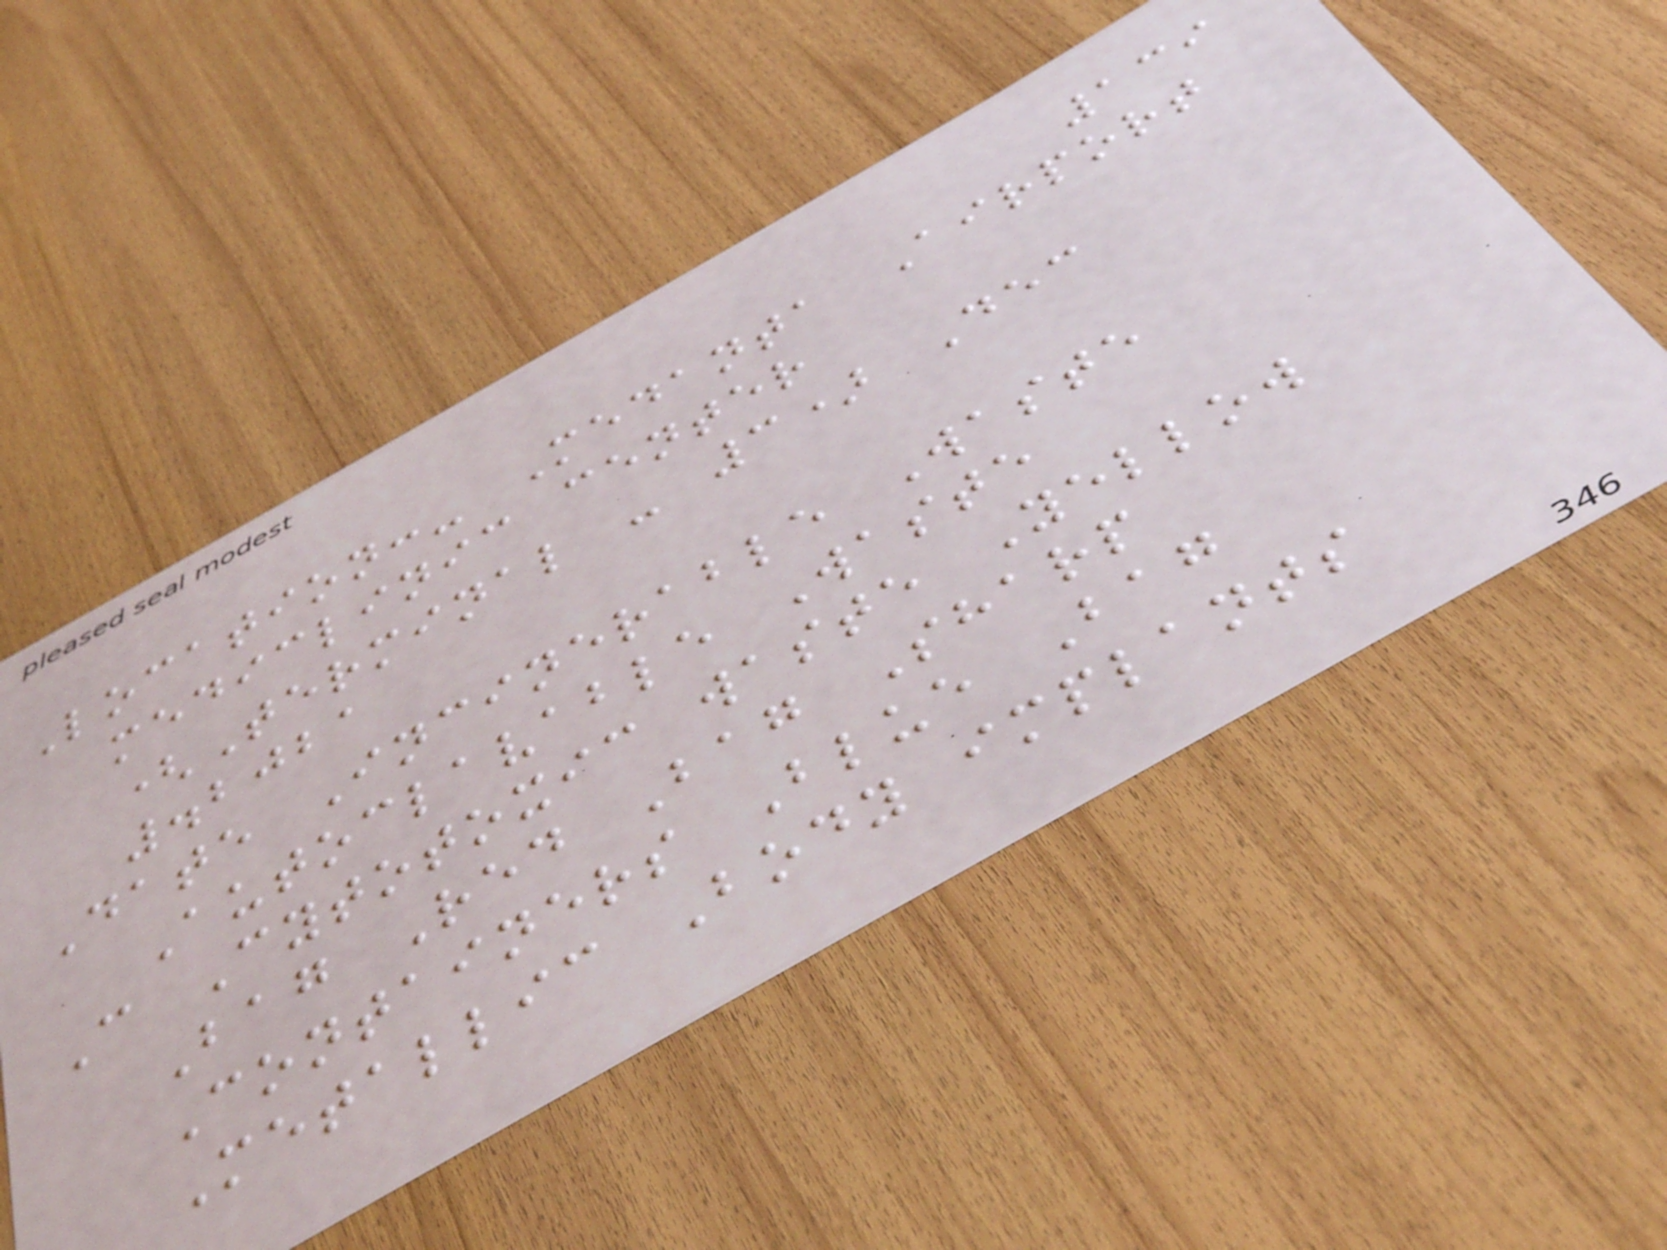139
Location:- Medanta Airport
mediclinic center
(Terminal - 3) Dec
.2021
Date Incinerable Waste
Autoclavable Waste
C Cytotoxic waste Yellow
Bag Red Bag Sharp
Containers Blue Bag
Metallic Body implants
